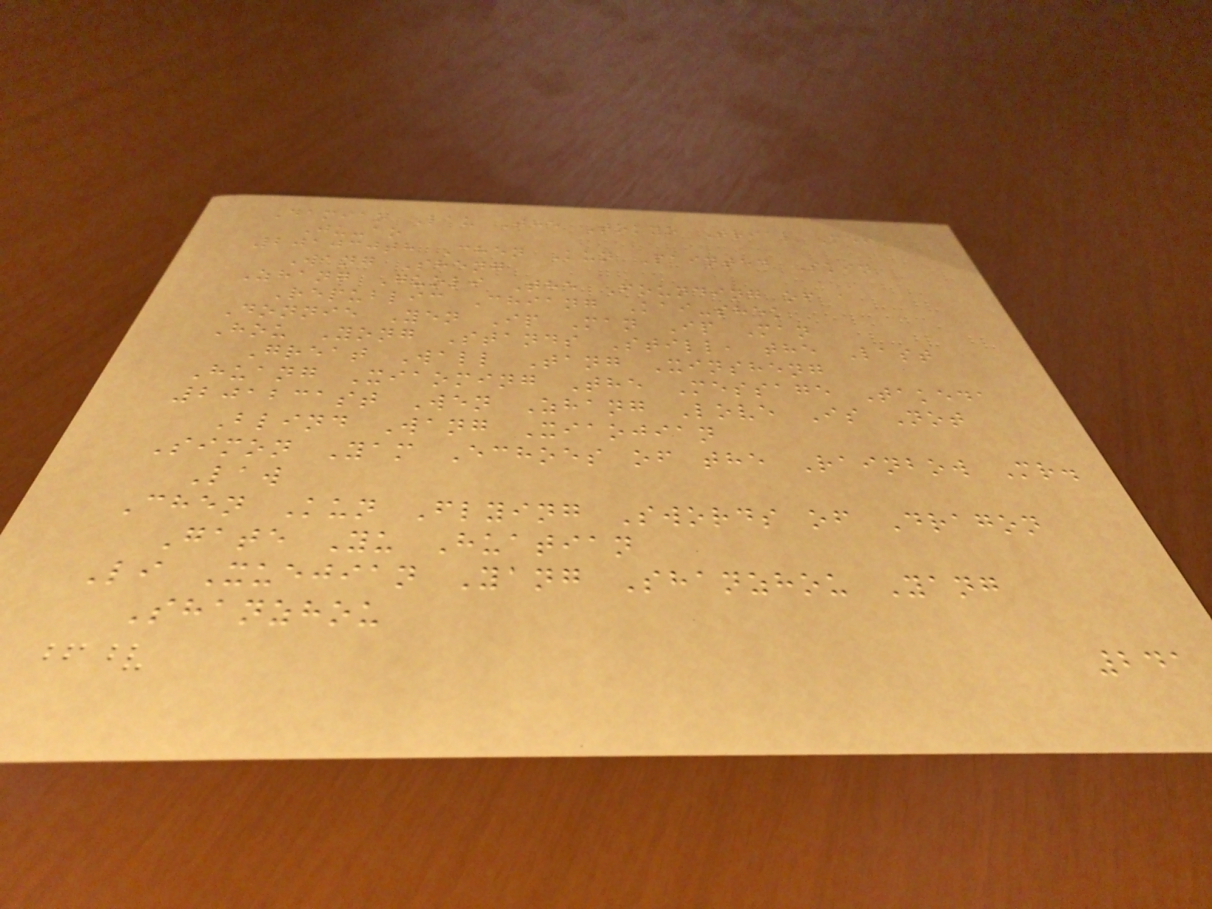Damian Lau The Tokyo Trial Mei
Ju-ao
201030th Chen Kun Painted Skin
Wang Sheng
Zhang Guoli The Founding of a
Republic Chiang Kai-shek
Donnie Yen Ip Man Ip Man
Hou Yong Stands Still, the Last
Great Wall Tang Xinsheng
Huang Xiaoming The Message Takeda
201231st Wen Zhang Love Is Not
Blind Wang Xiaojian
Simon Yam Echoes of the Rainbow Mr.
Law
Chen Kun Flying Swords of Dragon
Gate Yu Huatian
Li Xuejian Yang Shanzhou Yang
Shanzhou
241
